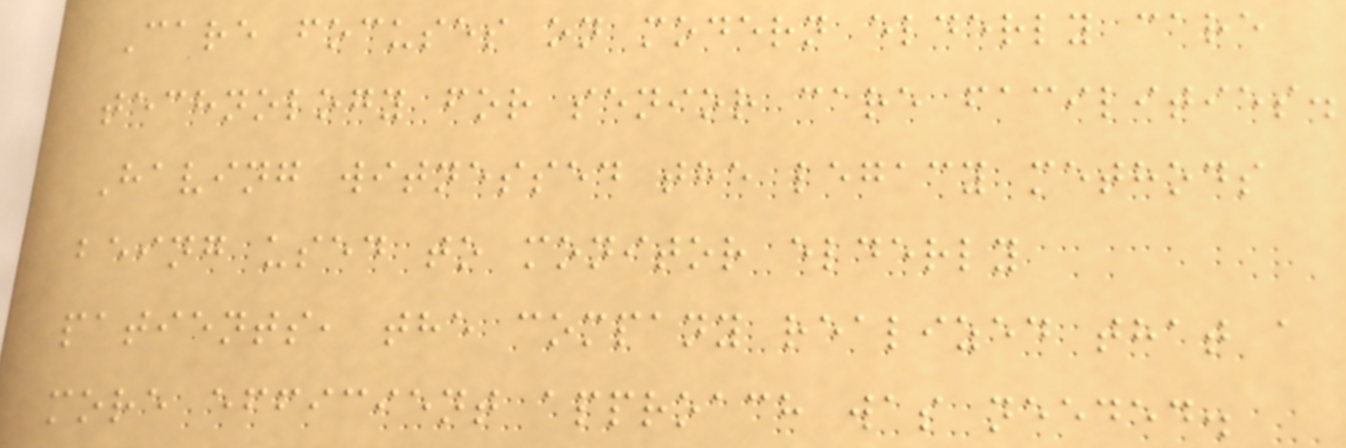Care focuses on modern elderly care
technology for senior care facilities.
Having witnessed the legacy methods
being used to monitor elderly
patients, the company realized that a
more efficient approach was needed.
